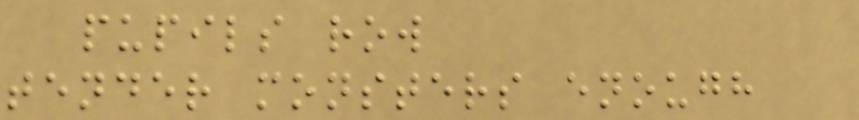pupils row
tender monsters enough
